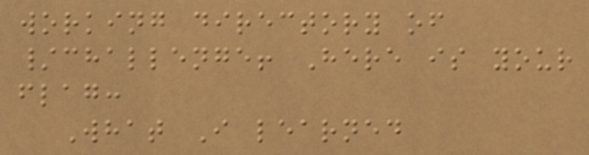working directory of
/challenge! Here is your
flag:
What I learned
